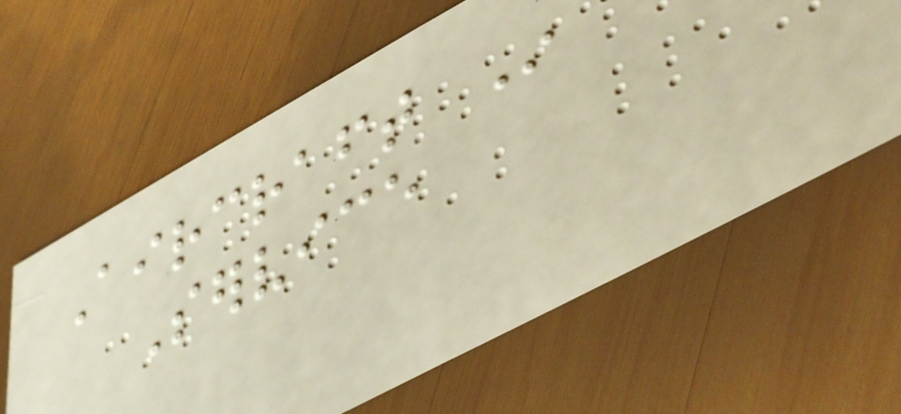Aircraft In
Service
